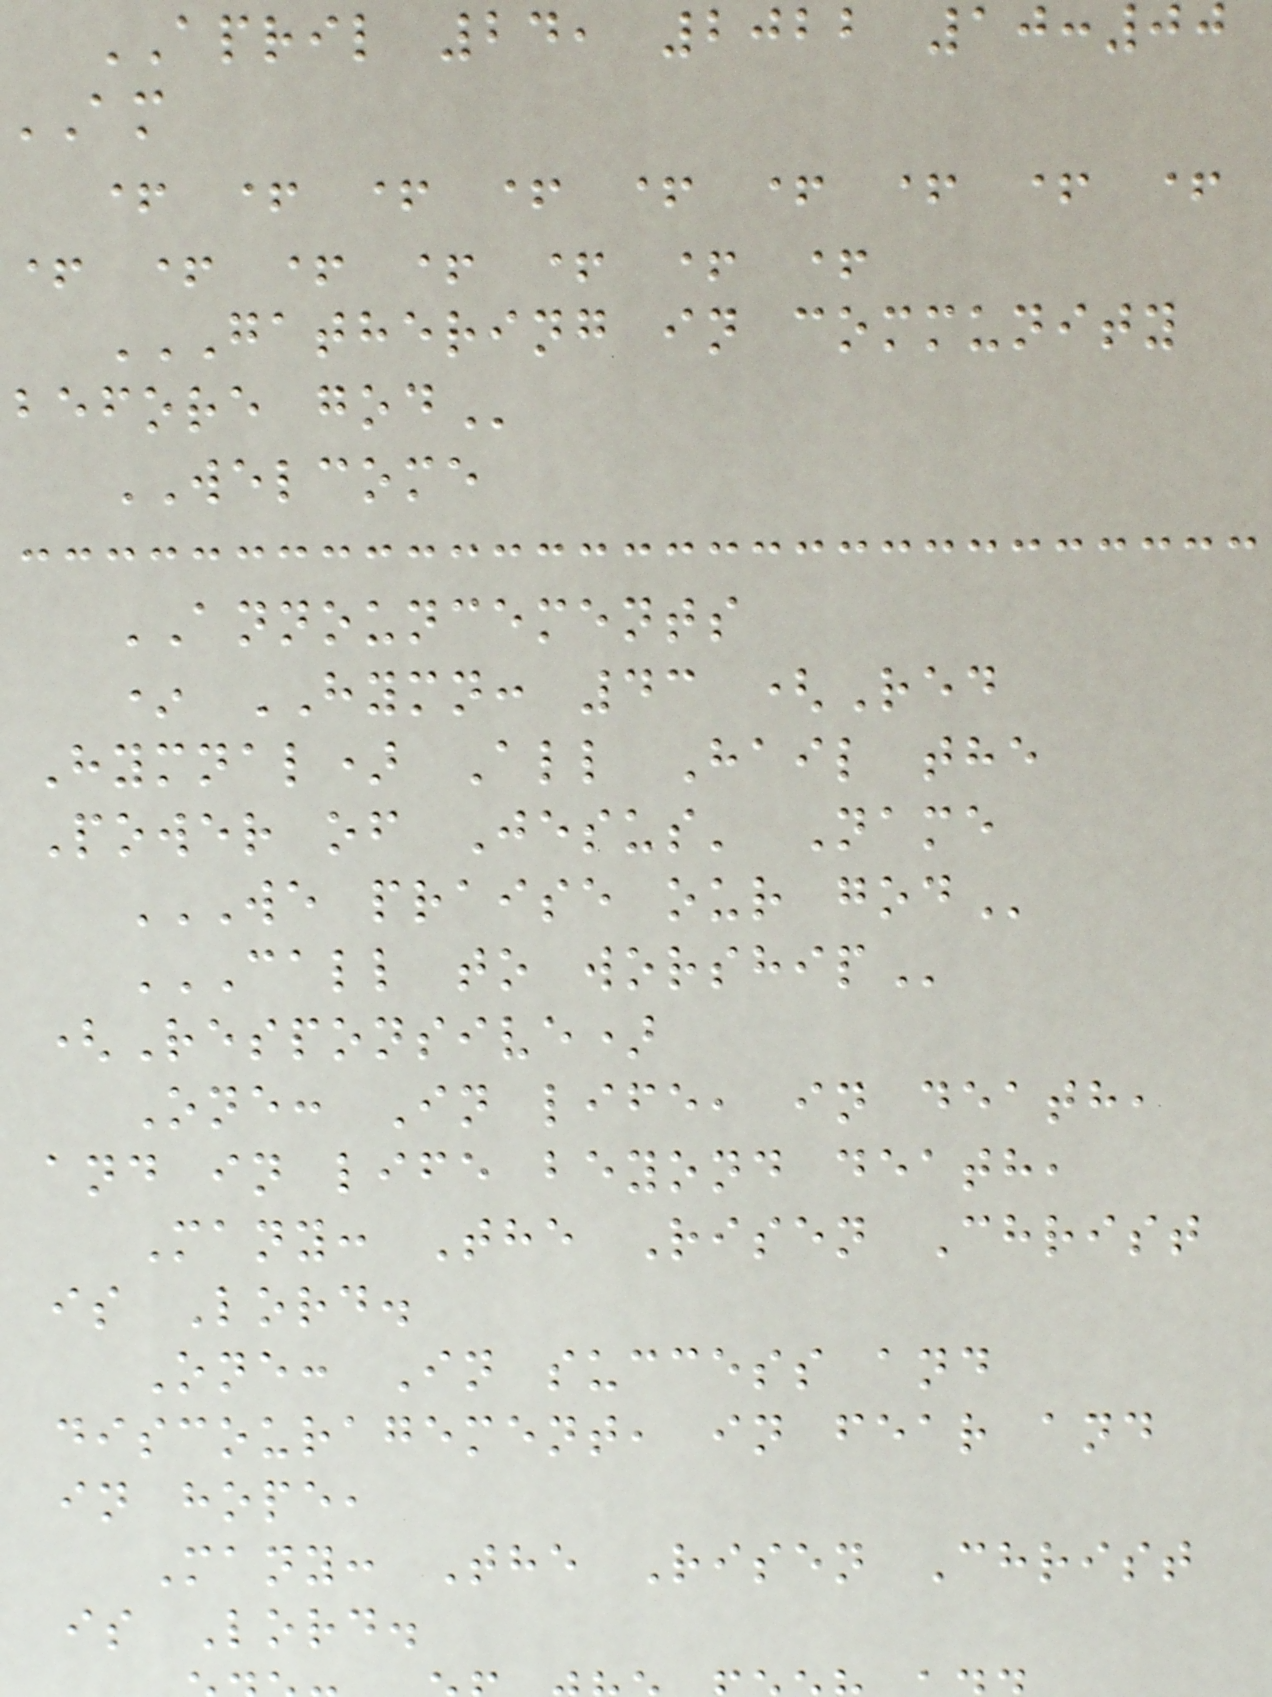APRIL 24, 2022 10:00
AM
+ + + + + + + + +
+ + + + + + +
GATHERING IN COMMUNITY
before
WELCOME
ANNOUNCEMENTS
* HYMN: 43 (Red
Hymnal) All Hail the
Power of Jesus' Name
WE PRAISE OUR GOD
CALL TO WORSHIP
(Responsive)
One: In life, in death,
and in life beyond death,
Many: The Risen Christ
is Lord.
One: In success and
discouragement, in fear and
in hope,
Many: The Risen Christ
is Lord.
